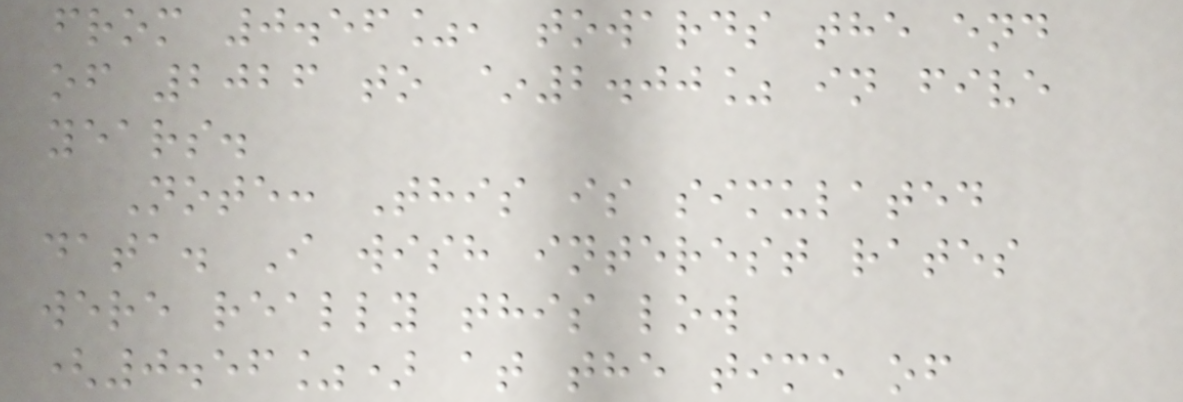from 0.56%, towards the end
of 2026 to ~2.00% in five
years.
Note: This is simulated
data. I wish interest rates
were really this low
(0.56%) at the time of
